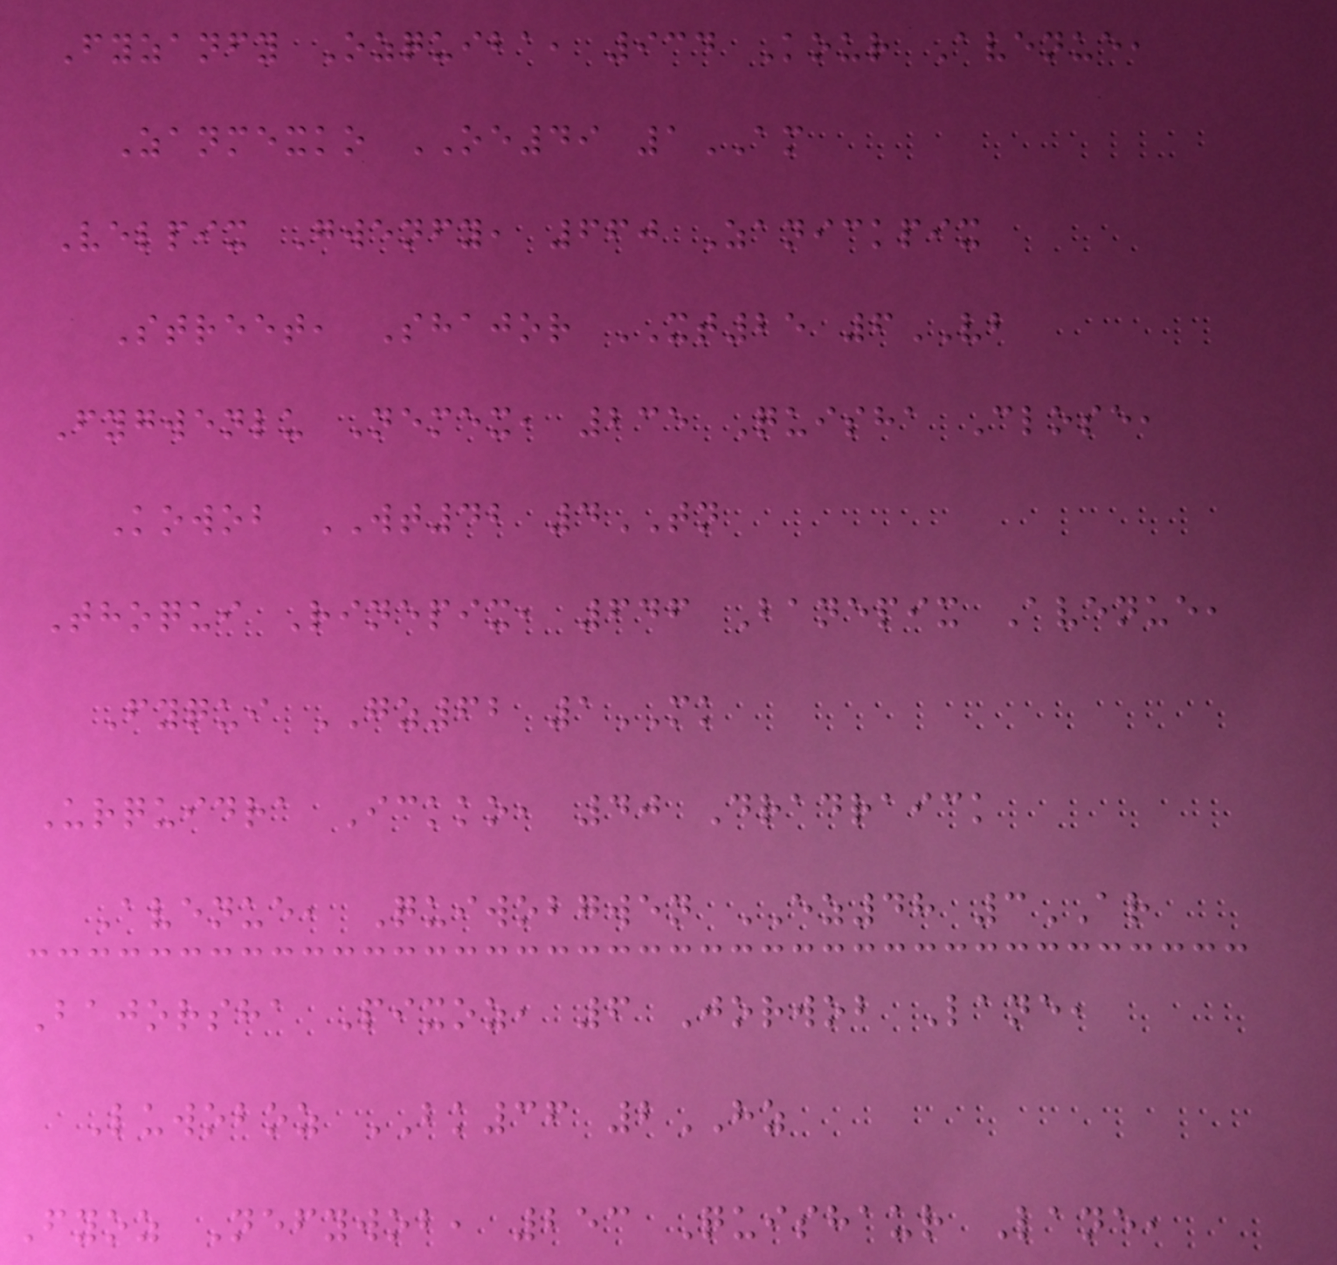Fyzanfy Ozquiba, 934 Kour Avenue,
Zanmexko OE49 1AM
Velpix Gwenfy, 660 Zanickpix
Street, Shajor XT25 6VB
Fygwenlu Nemex, 235 Quisha Close,
Kowob WT42 4TN
Thoqui Rinepix, 646 Banepix Avenue,
Fyqui GZ62 1MK
Urquidra Ickko, 40 Dradraick
Avenue, Quiwobgwen EZ48 3AR
Bajorsha Pixoz, 6 Jorwob Lane,
Luwoboz BK36 2HZ
Fyoz Nefywob, 253 Quishaur Lane,
